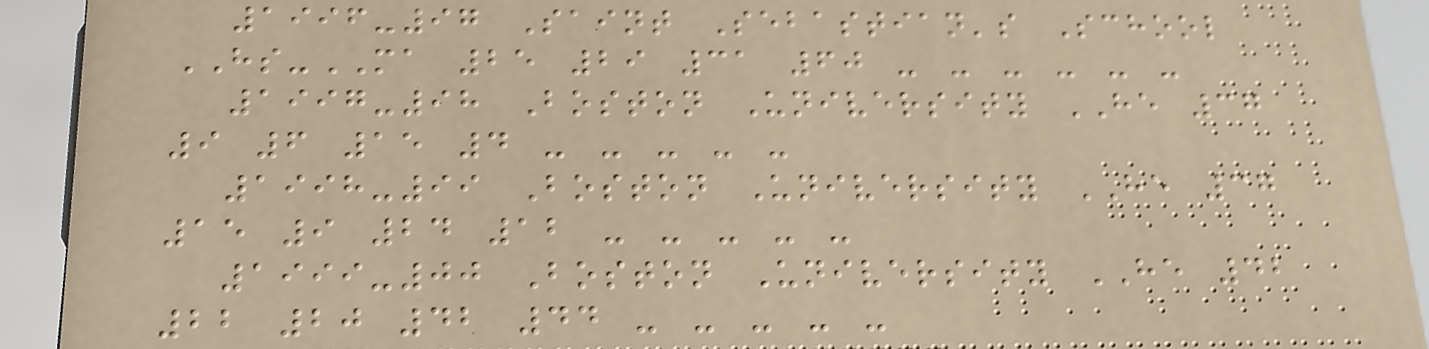1996-97 Saint Sebastian's School
HS-MA 25 29 31 60 - - - - - -
1997-98 Boston University HE 37
9 6 15 4 - - - - -
1998-99 Boston University HE 37
15 9 24 12 - - - - -
1999-00 Boston University HE 42
22 20 42 44 - - - - -
